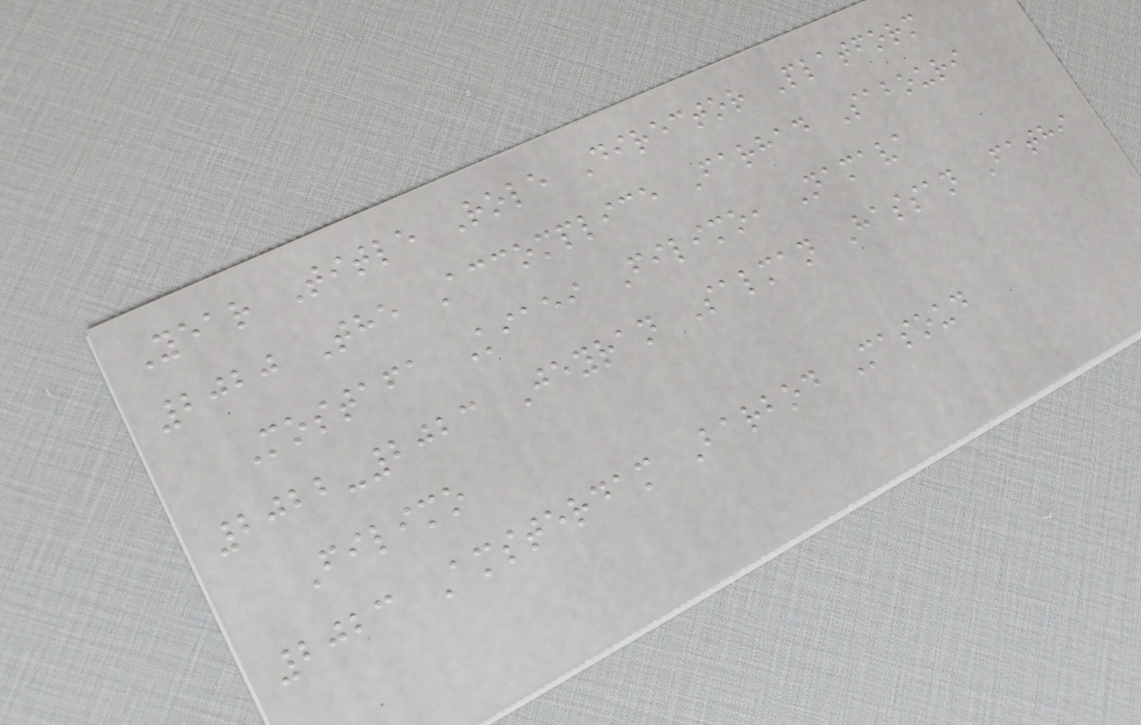Year Title Role Director Platform
2020 The Accomplice Farhad Sabouri
Mostafa Kiaei Filimo, Namava
2022-2023 Jeyran Salman Hassan Fathi
Filimo
2023 Amsterdam Barbod Masoud
